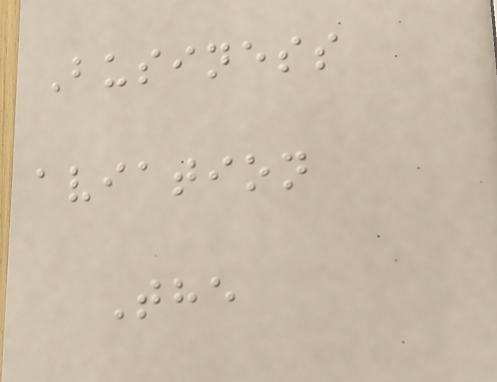Business
aviation
The
